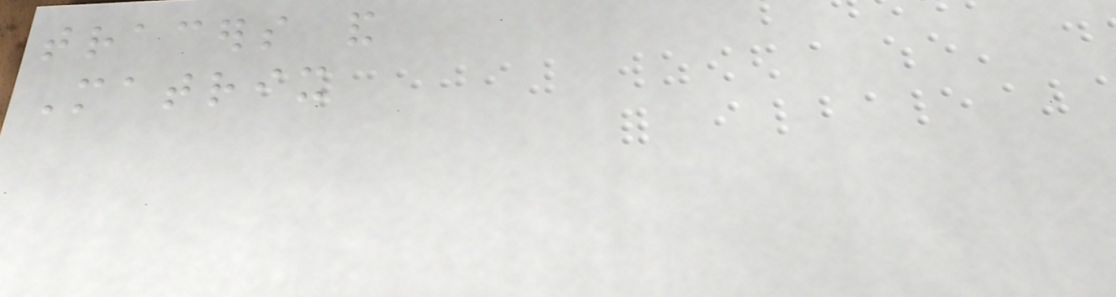tracers and
Matrix
